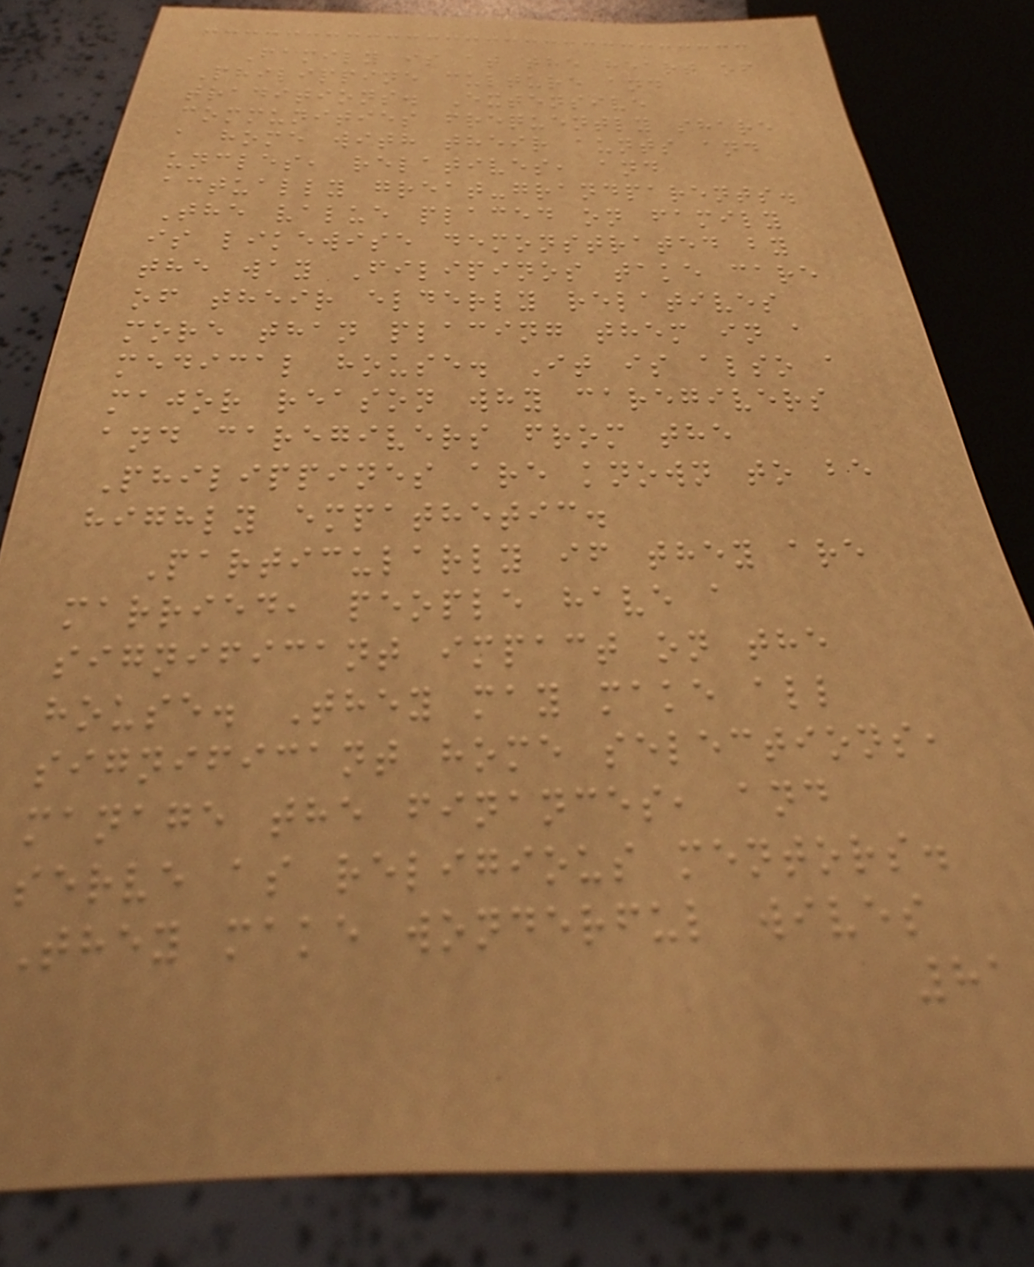Family is at the heart of
Philippine culture and
traditions. Extensive
communities frequently share
a home with their aunts and
uncles, relatives, and
actually great-grandparents.
The value placed on family
is likewise demonstrated by
the way Filipinos take care
of their elderly relatives
more than placing them in a
medical house. It is also a
major reason why caregivers
and caregivers from the
Philippines are known to be
highly empathetic.
Particularly if they are
married, people have a
significant impact on the
house. They may make all
significant home selections,
manage the finances, and
serve as religious mentors.
They make wonderful wives
81
